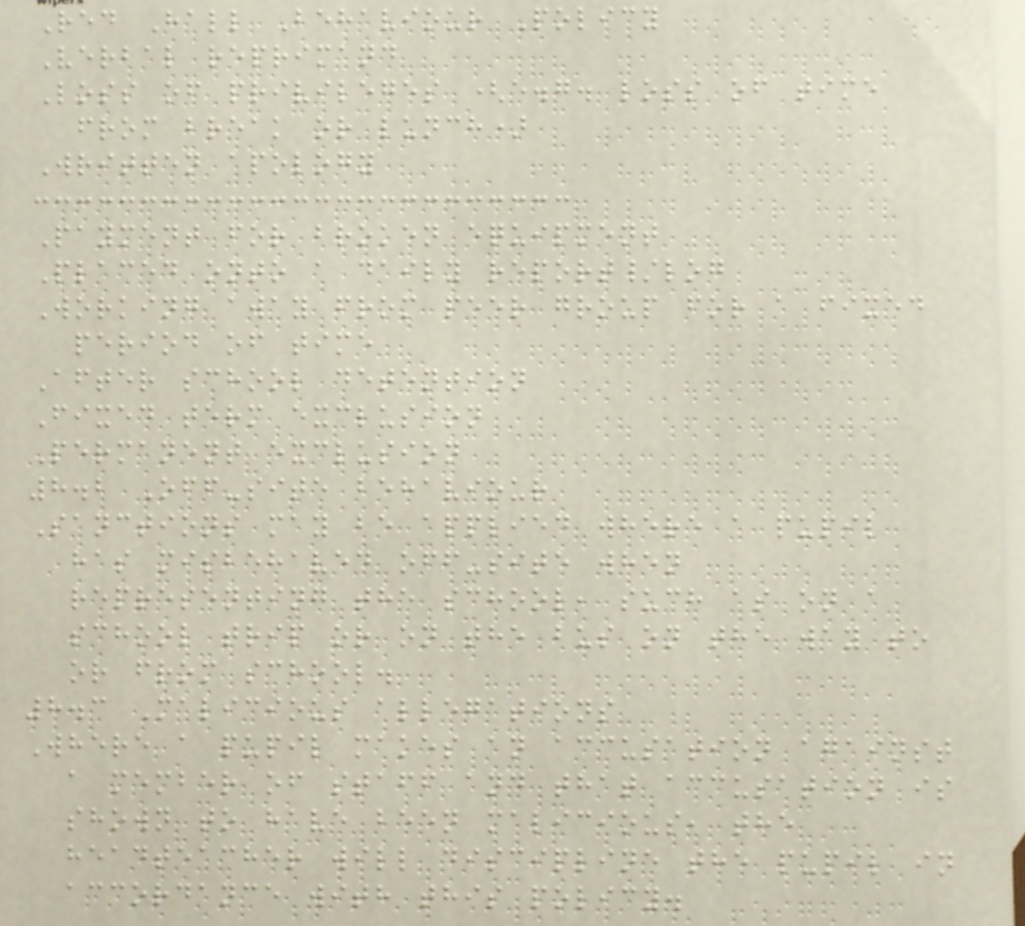Red Hall Behaviour Policy
Verbal reprimand
Loss of privileges (e.g. loss of time
from break or lunch)
Written apology
Payment for broken equipment
Placed onto a daily report/log
Working away from peer group for a fixed
period of time
After school detention
Fixed term exclusion
Permanent exclusion
8.2 Off-site behaviour
Sanctions may be applied where a pupil
has misbehaved off-site when
representing the school, such as on a
school trip or on the bus on the way to
or from school.
8.3 Malicious allegations
Where a pupil makes an accusation against
a member of staff and that accusation is
shown to have been malicious, the
headteacher will discipline the pupil in
accordance with this policy.
